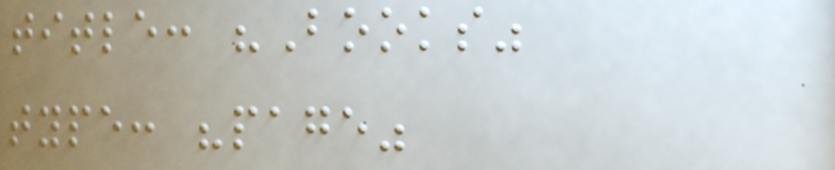title: "Books"
type: "page"
